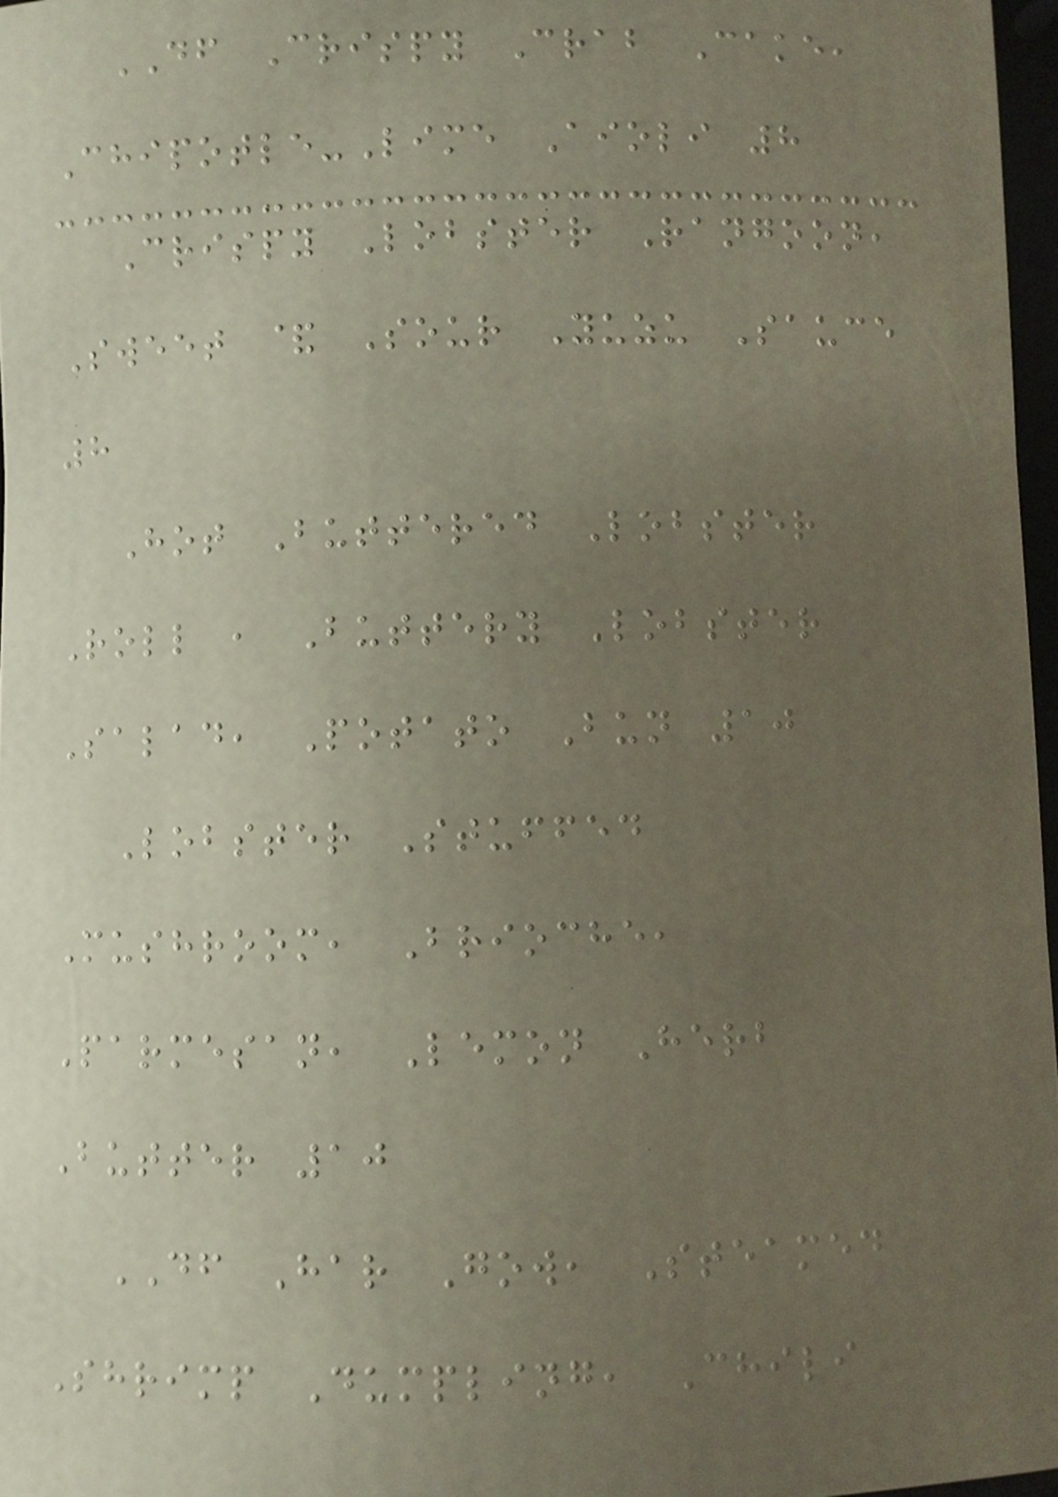DF Crispy Crab Cake,
Chipotle-Lime Aioli 8
Crispy Lobster Rangoon,
Sweet & Sour Yuzu Sauce
8
Hot Buttered Lobster
Roll , Buttery Lobster
Salad, Potato Bun 10
Lobster Stuffed
Mushroom, Brioche,
Parmesan, Lemon Herb
Butter 10
DF Har Gow, Steamed
Shrimp Dumpling, Chili
